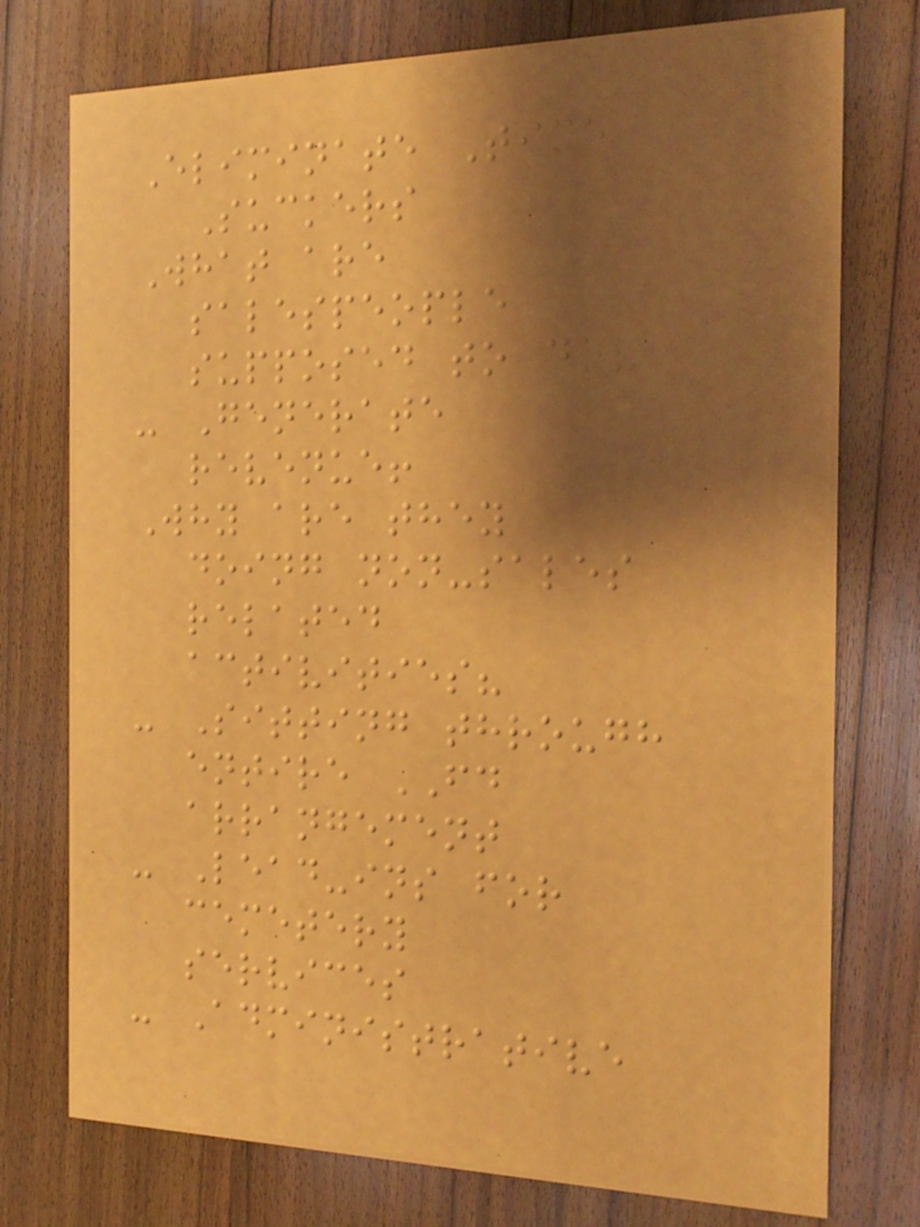Eliminate Time
Suckers
What are
salespeople
supposed to do?
- Generate
revenue!
Why are they
doing non-sales
related
activities?
- Sitting through
entire FD
arrangement
- Lead-ins for
cemetery
services
- Administrative
